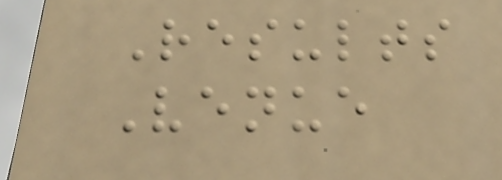Results
Venue
